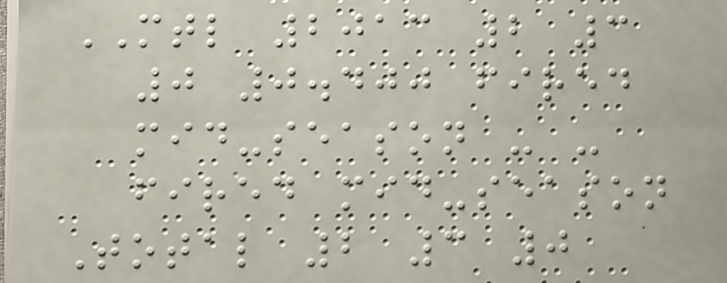MTL 2013 2 3
0 0.400 fired
mid-season - -
fired mid-season
Total 2 3 0
